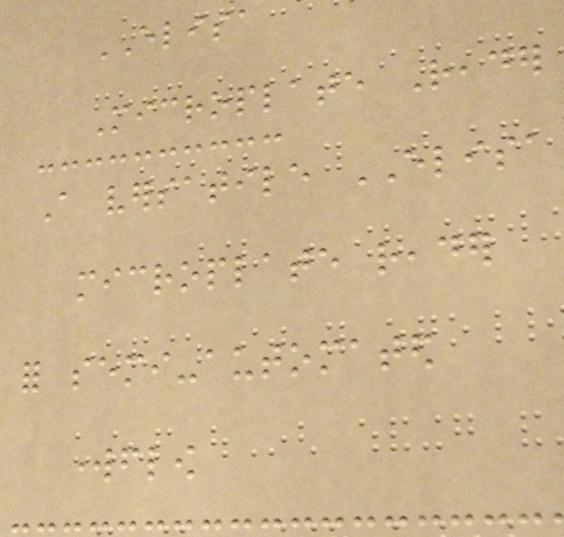ELISA
Microplate Reader
A versatile ELISA
microplate reader
for semi-automated
workflow
